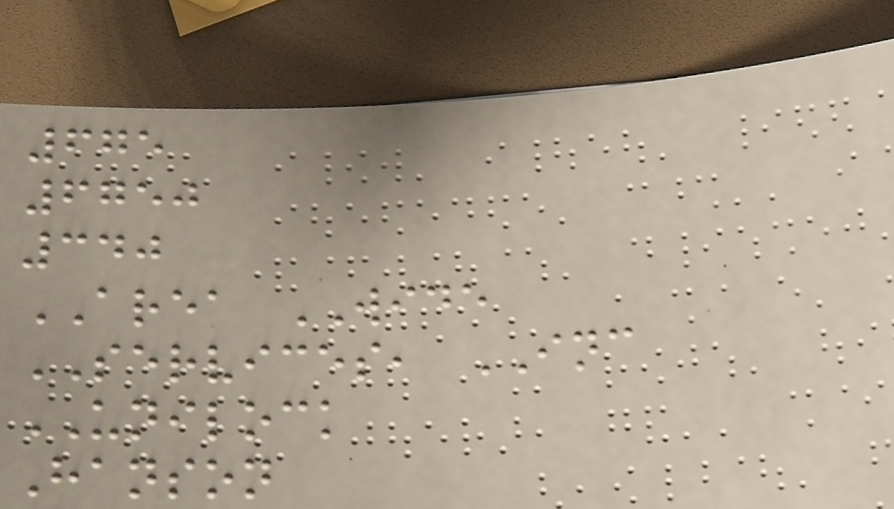675
6750
340
AREA WIDE
SERVICES, INC
UNILOCK
Hanson
